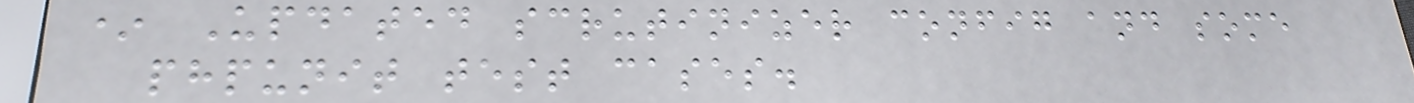* Updated scrutinizer config and some
phpunit test cases.
